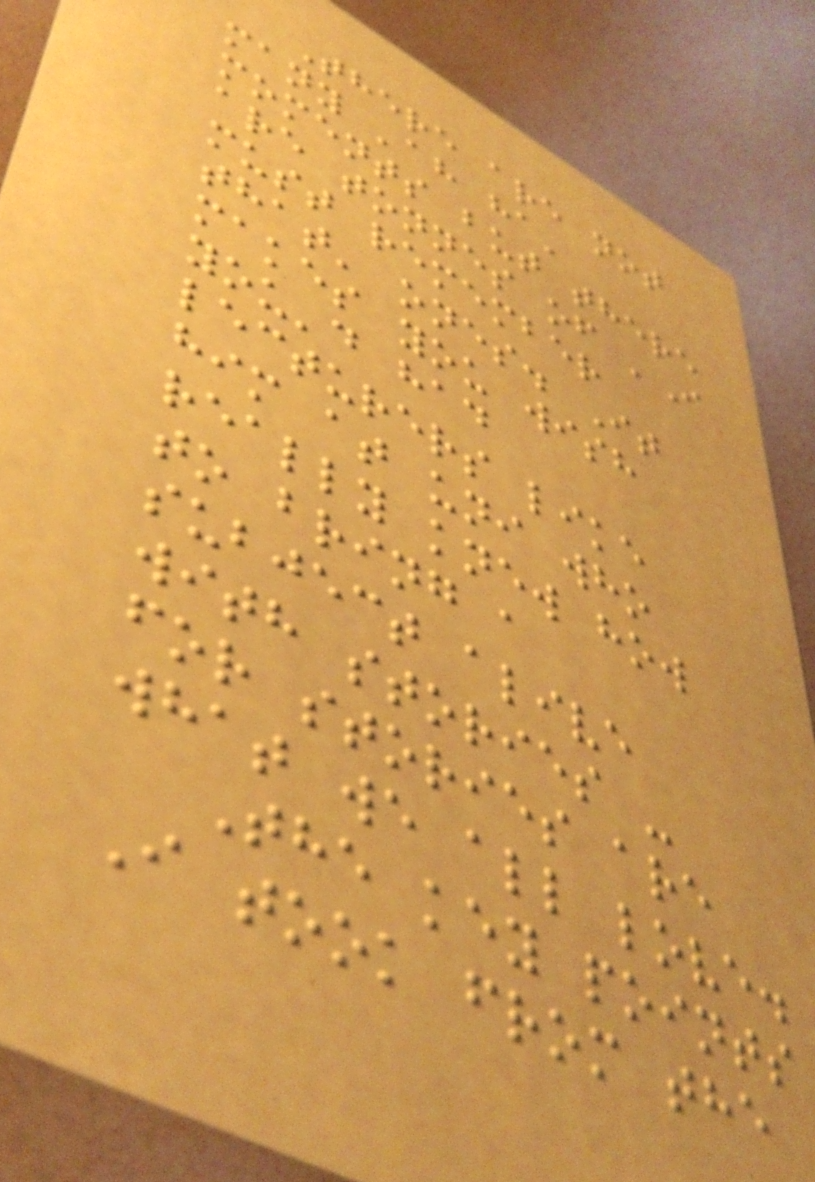There are not
many 'ah ha'
moments but there
are tonnes of 'I
must remember
that' ones. It
makes you wish
you'd had
lecturers like
him at uni who
really knew how
to bring a
subject alive
with stories -
for stories are
what we all love.
The key points
I took from the
